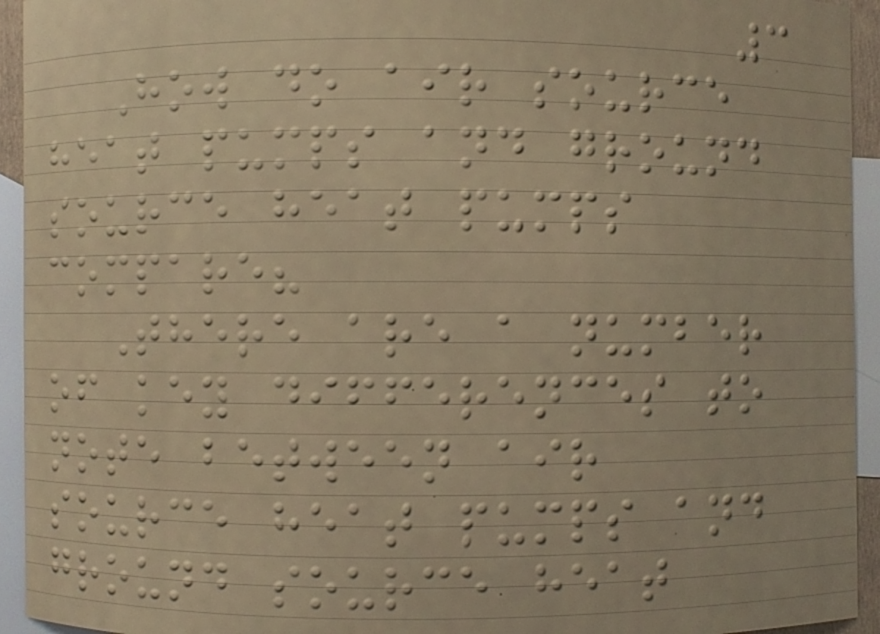3
How do air source
heat pumps and ground
source heat pumps
compare?
There are a number
of key differences to
note between air
source heat pumps and
ground source heat
